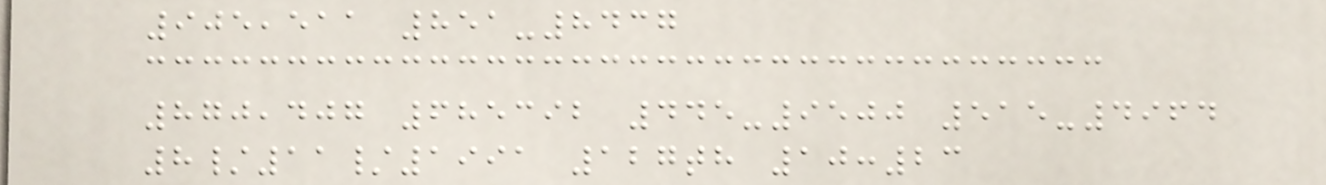905,511 851-8437
870,407 685392 445-9500 515-4964
8/11/1991 127th 10:23
